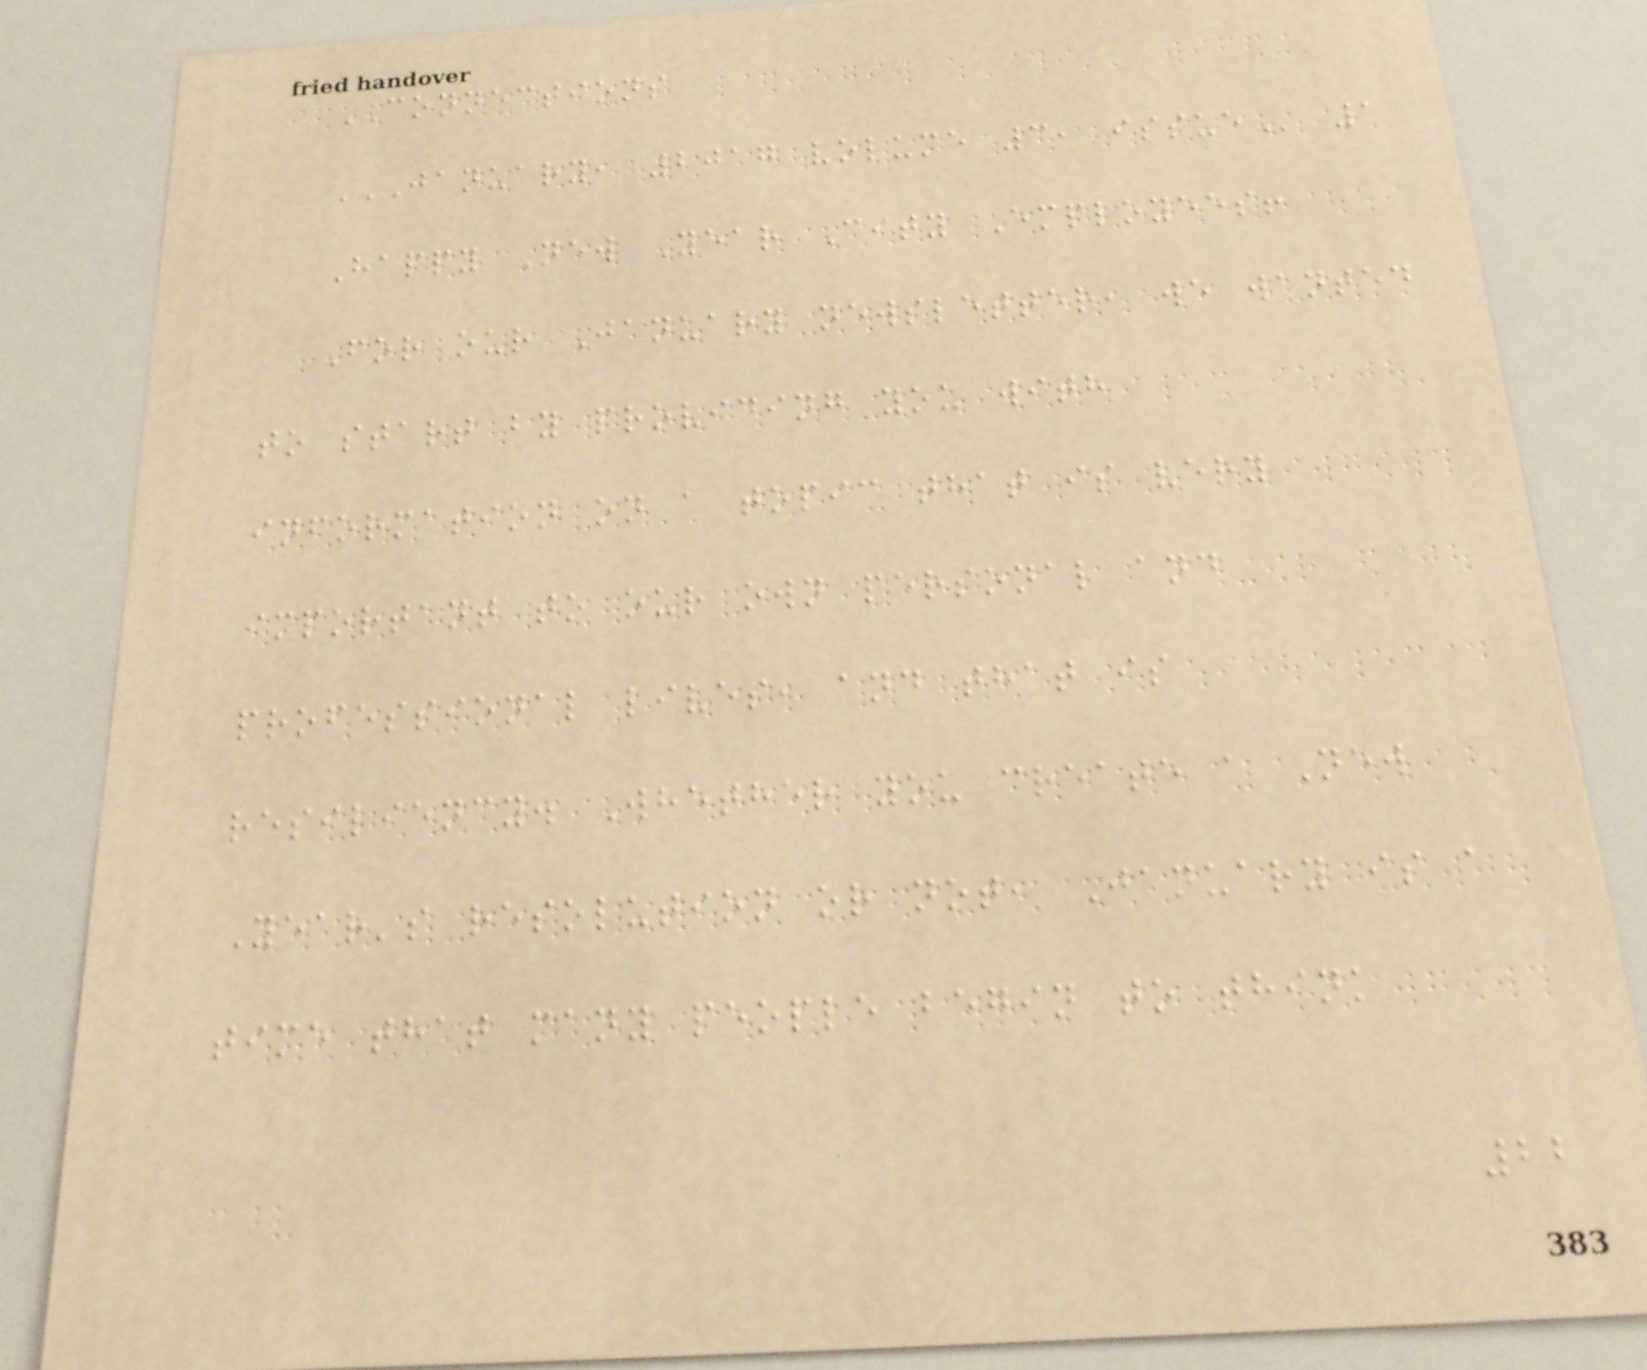CONNECTIONS
JANUARY, 2017 VOLUME 3, ISSUE 1
Happy New Year City Employees!
For our January newsletter, we wanted
to start by providing you with
information on a topic that is very
important to our own personal and
professional lives, and that is
resiliency. Whether you create a New
Year's resolution or not, January is a
time that many people begin to think
22
